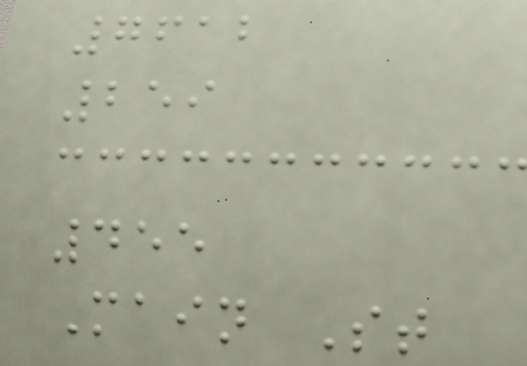7612
259
455
Main St
